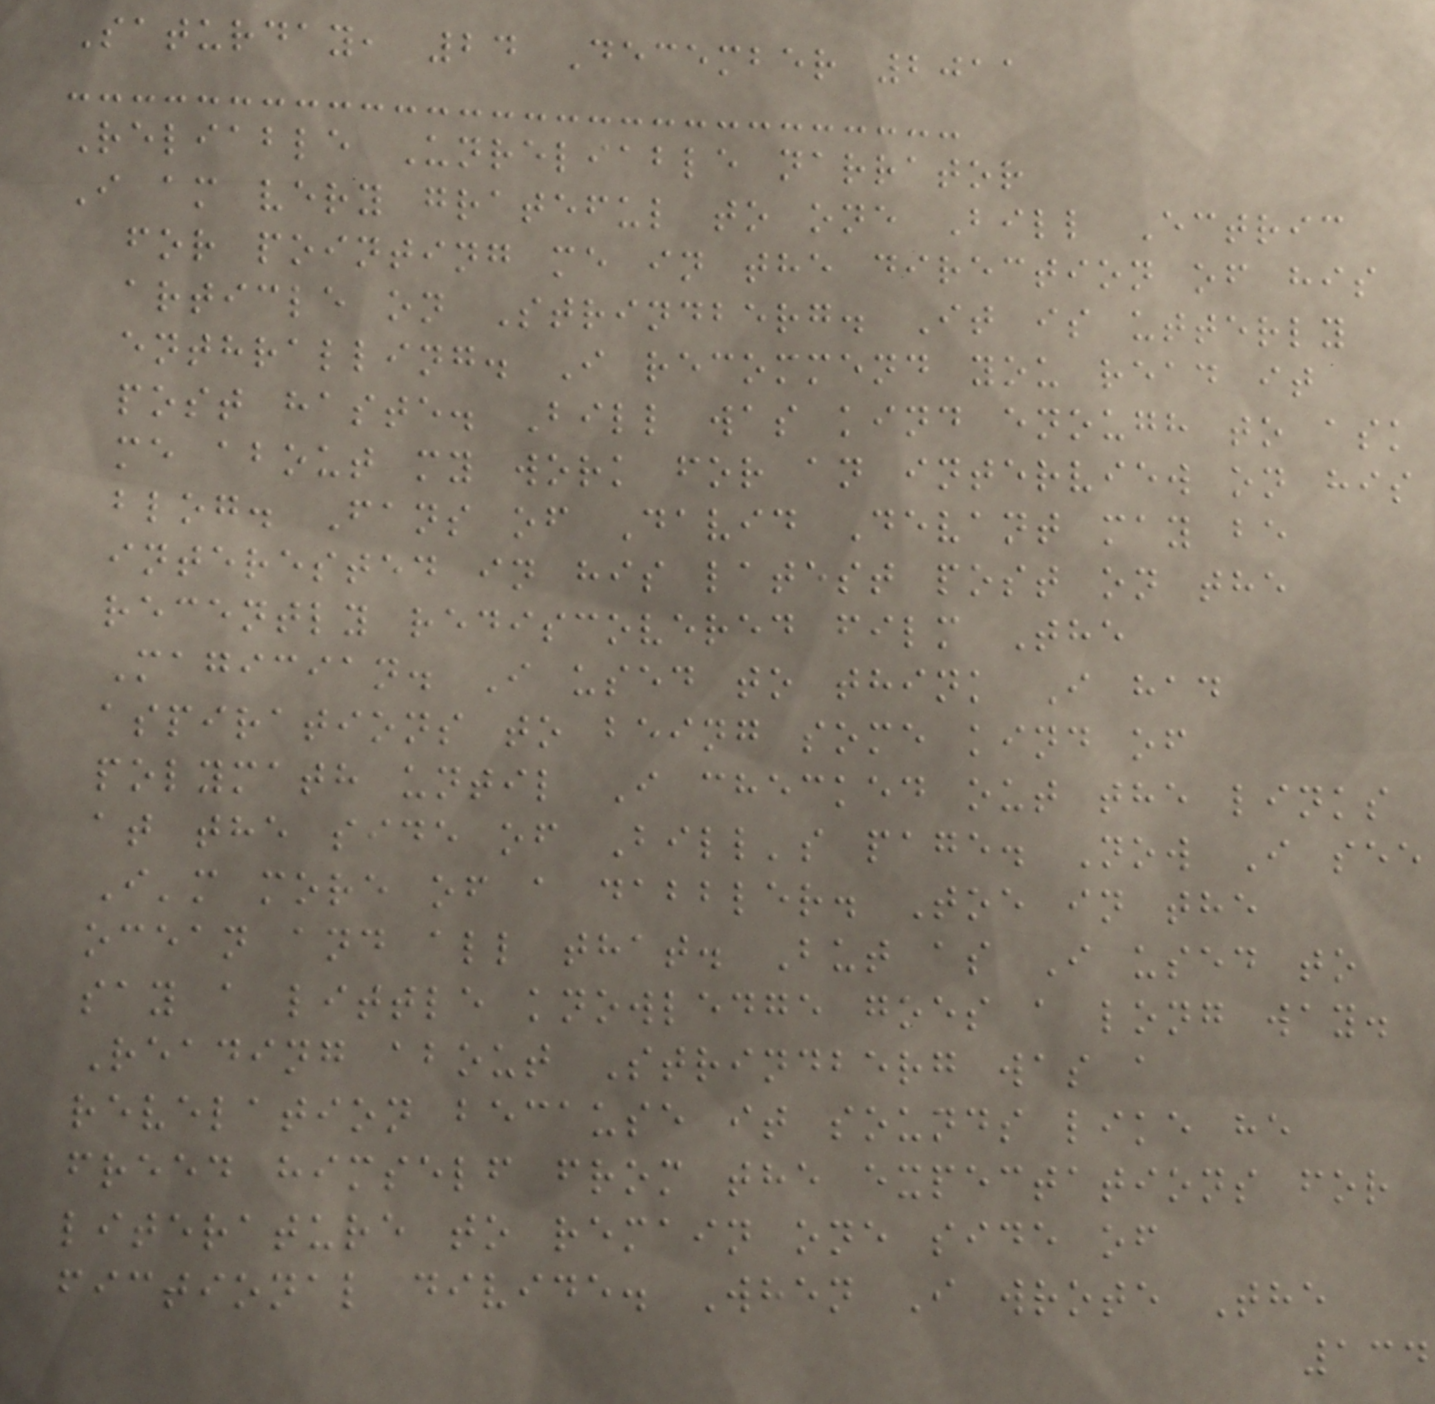Saturday, 24 December 2011
Reliable Unreliable narrator
I am very grateful to one Bill Ectric
for pointing me in the direction of his
article on Strindberg. It is utterly
enthralling. I recommend you read it
post haste. Bill was kind enough to ask
me about my work for an interview on his
blog. Fans of David Devant may be
interested in his latest post on the
recently rediscovered film The
Magician. I used to think I had
aspirations to being some kind of
polymath until I checked out the links
at the side of Bill's page. Now I see
I'm more of a dabbler. Toe in the
ocean and all that. But as I used to
say a little knowledge goes a long way.
Reading about Strindberg was a
revelation because it sounds like he
freed himself from the expectations for
literature to remain one side of
fictional divide. When I wrote The
134
